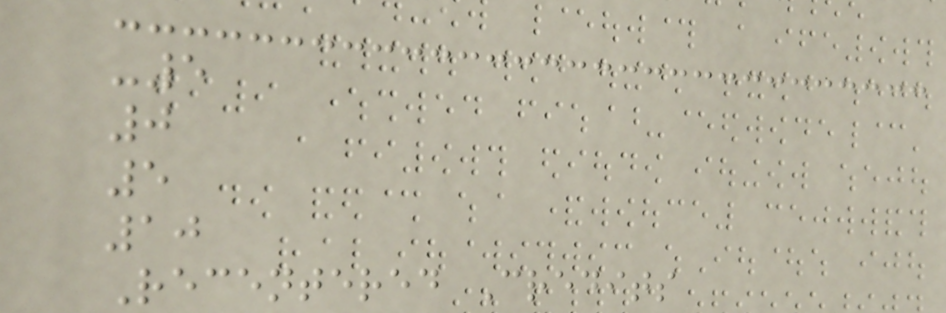-5
0
5
10
Recentered Credits
